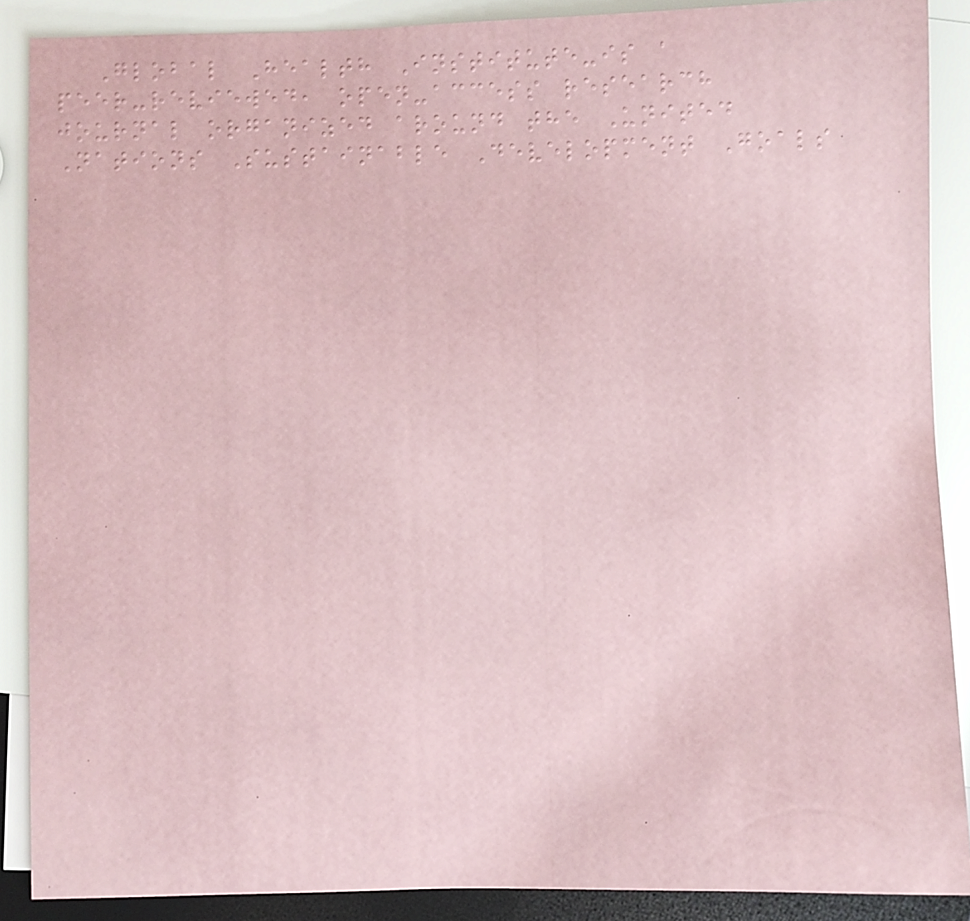Global Health Institute-is a
peer-reviewed, open-access research
journal organized around the United
Nations Sustainable Development Goals
